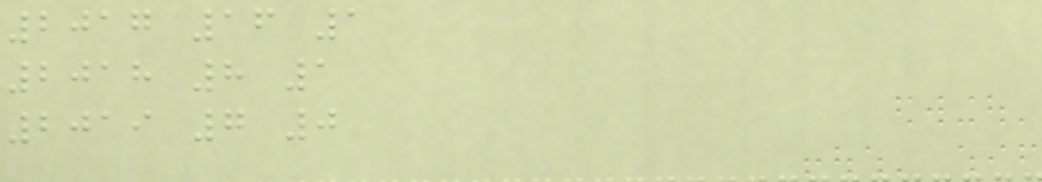2017 16 1
2018 8 1
2019 7 0
